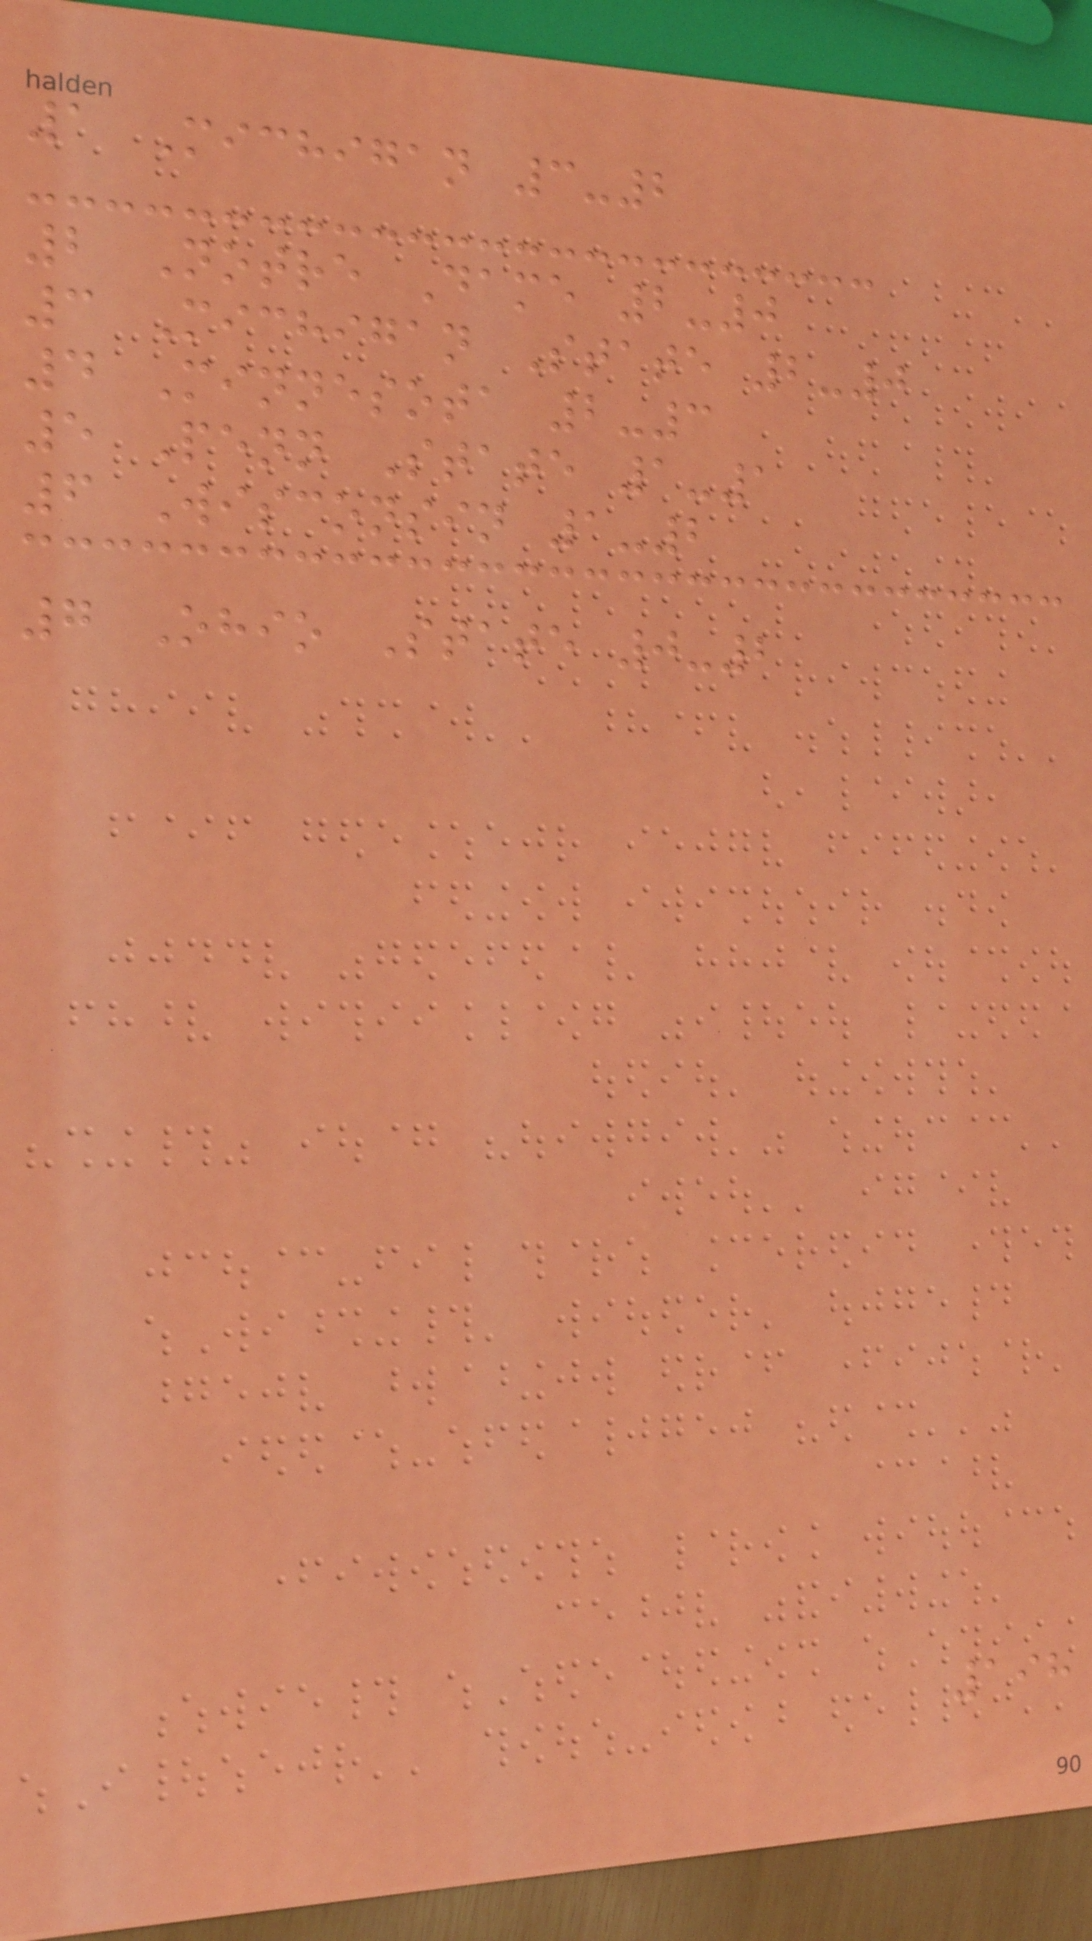1 Michigan 3-2
2 Notre Dame 2-0
3 Michigan State 2-0
4 Minnesota 2-3
5 Penn State 1-1
6 Wisconsin 1-2
7 Ohio State 0-2
198
